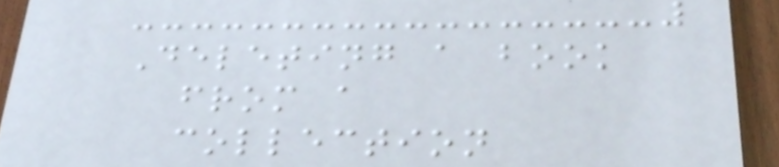Deleting a book
from a
collection
